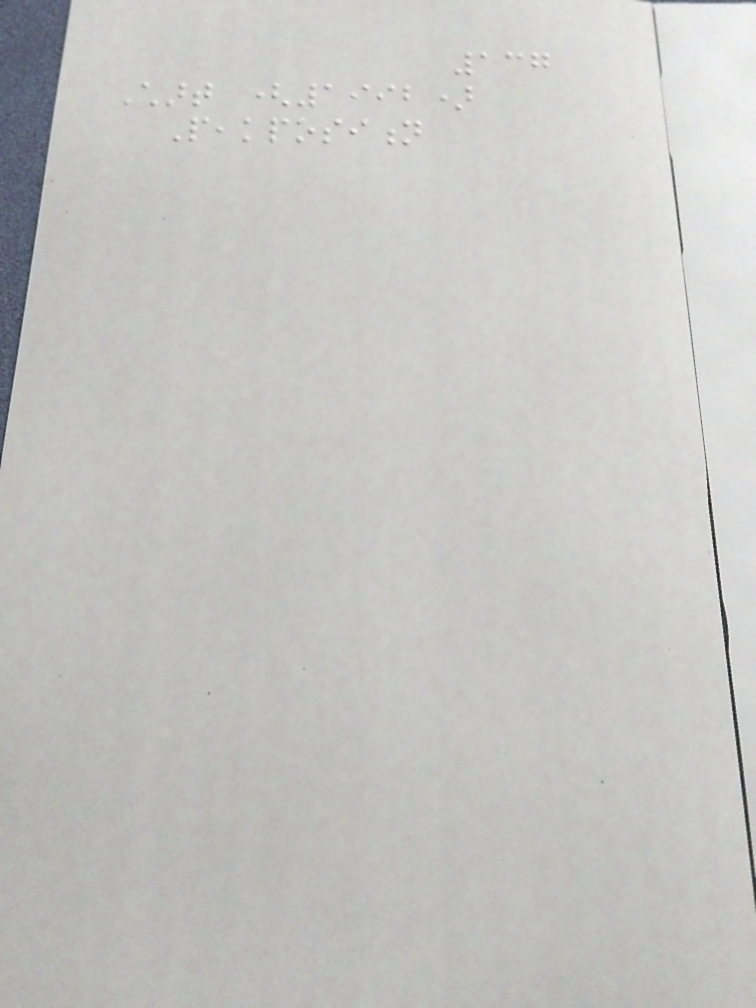137
Chart (1992)
Peakposition
